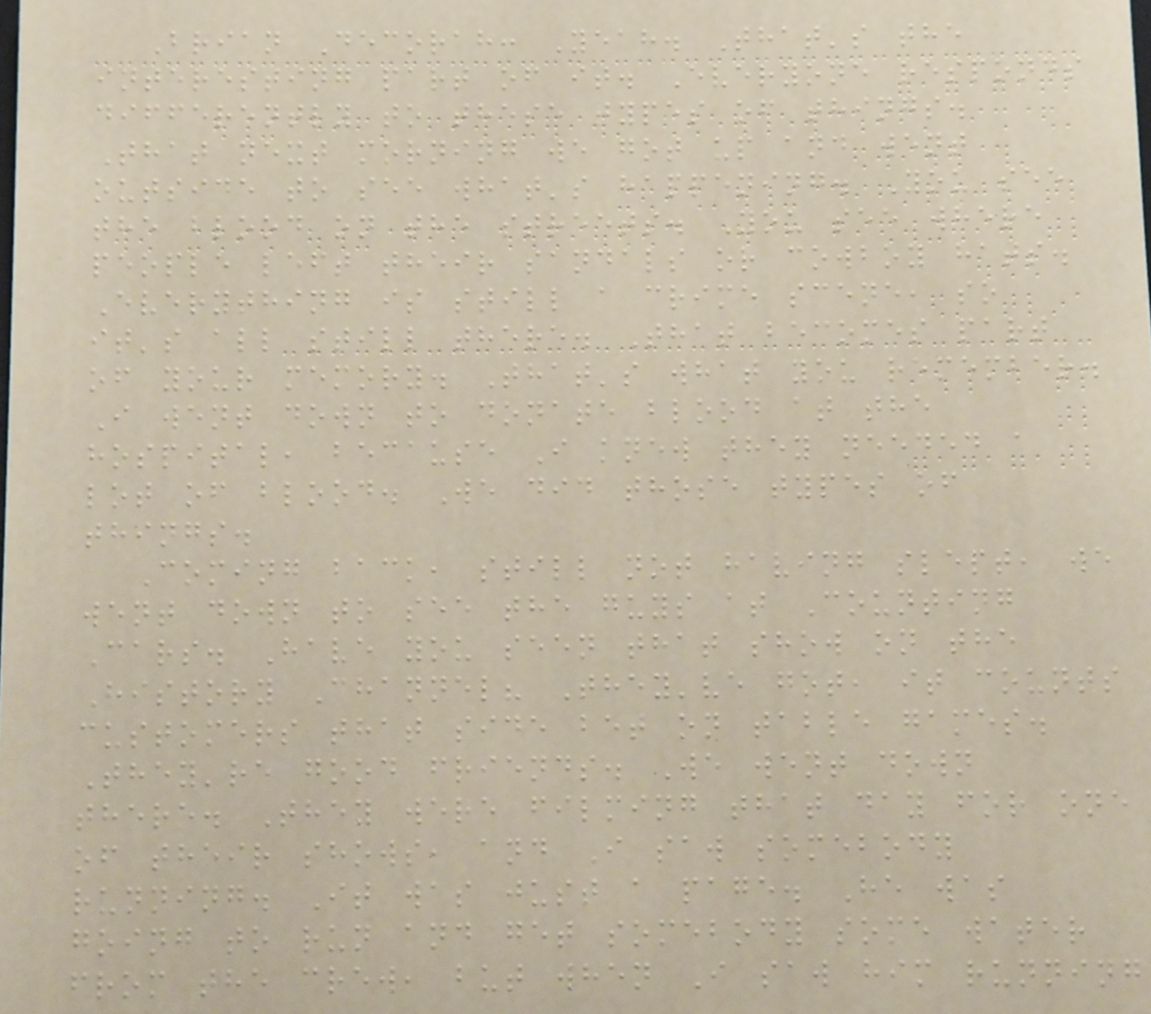Brian Decorah: Yeah. That's the
interesting part of it. Everyone responds
differently to these types of things.
That next morning we got up and went
outside to see what's happening. You see
the blood on the streets. You see where
people left their sandals or cowboy hats.
Everything is still a crime scene, so
it's all still there. That becomes part
of your memory. That's what you remember.
I went down to donate blood at the
hospital, because I knew they needed a
lot of blood. We did those types of
things.
Coming back, still not having slept, we
went down to see the guys at Counting
Cars. Have you seen that show on the
History Channel? They've got, it counts
customers that side bet on table games.
They're good friends. We went down
there. They were filming that day for one
of their shows, and I saw somebody
running. It was just a page. He was
going to run and get somebody some water
from the crew, but when I saw him running
